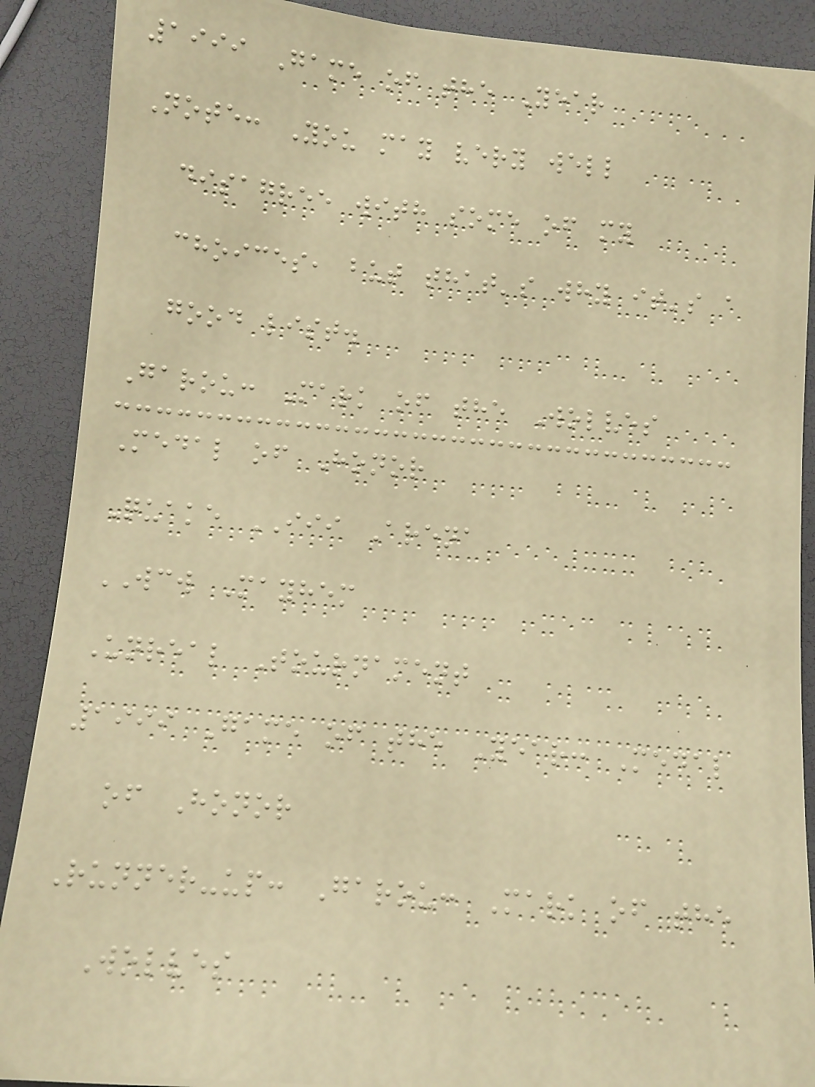1999 Game of the Year
Note: You may very well
disagree with some of my
choices, but that's why it's a
good list.
Garou: Mark of the Wolves
Medal of Honor
Quake III Arena
WCW Mayhem
Unreal Tournament
1999 Game of the Year: Medal
of Honor
Runner-up: Garou: Mark of the
Wolves
